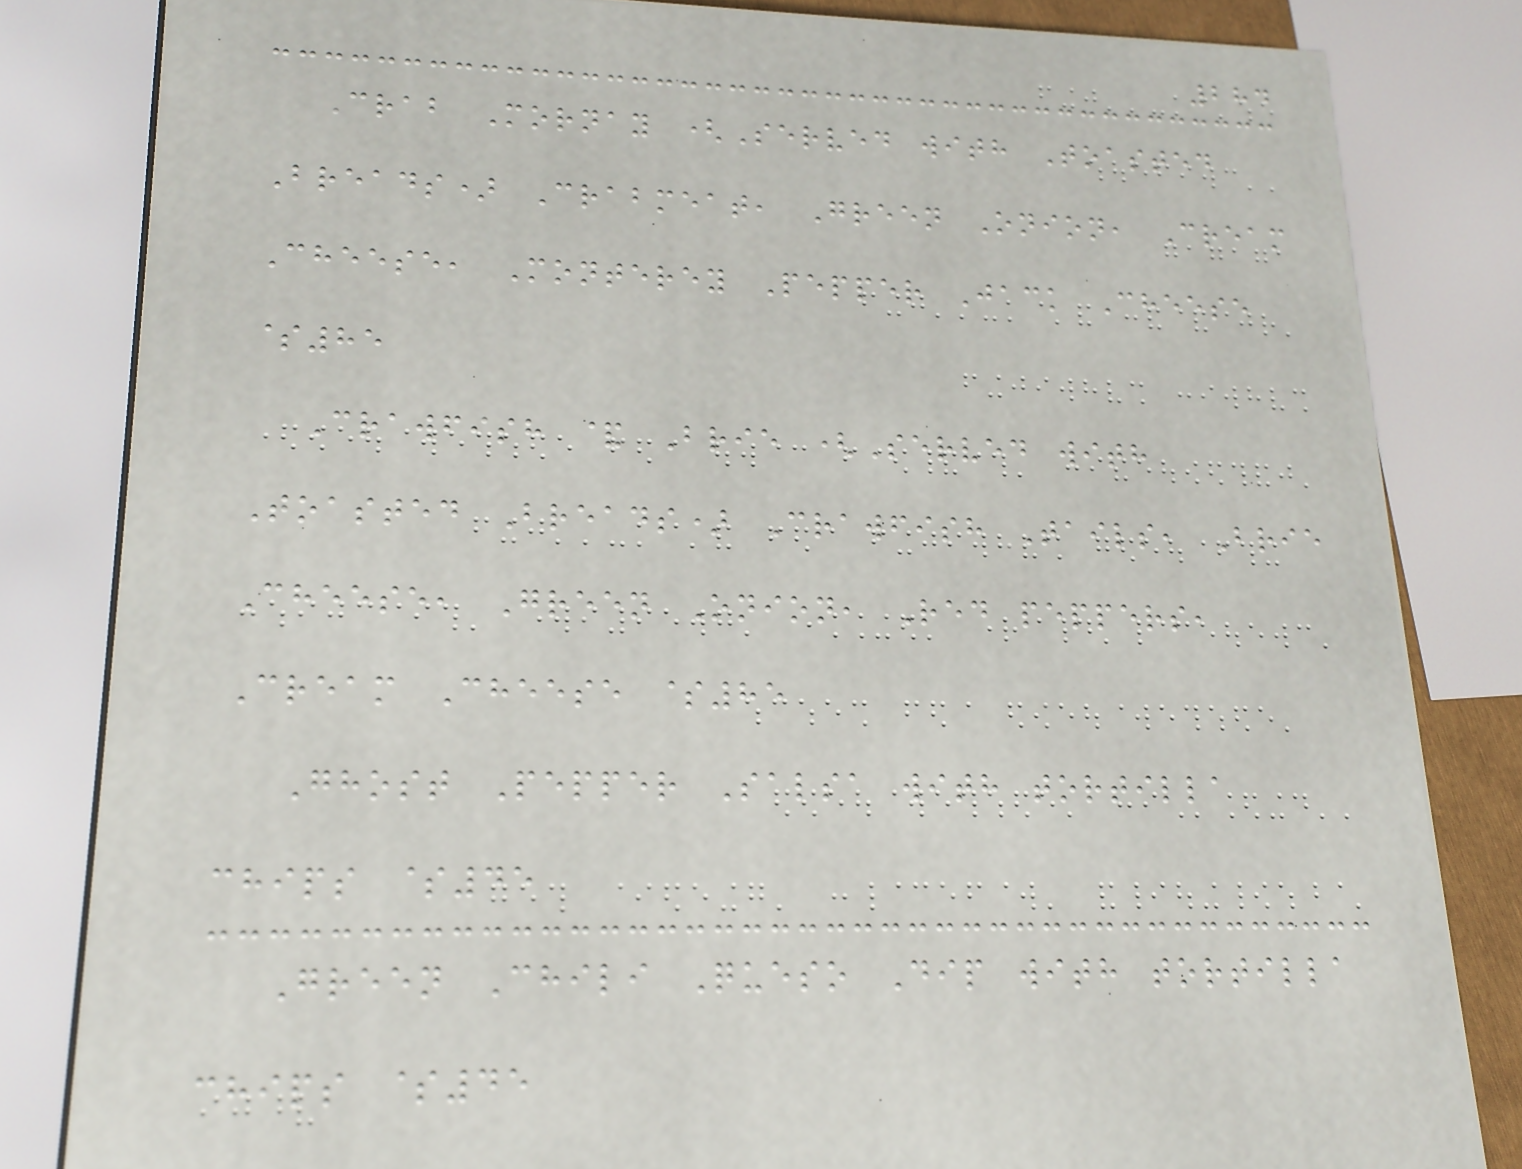284
Crab Mornay (Served with Toasted
Breads) Crabmeat, Green Onion, Cream
Cheese, Monterey Pepper Jack Cheese
$85
Crawfish & Brie (Served with
Toasted Breads) Crawfish Tails, Brie
Cheese, Green Onion, Red peppers,
Cream Cheese $85
Ghost Pepper Salsa with tortilla
chips $45
Green Chili Queso Dip with tortilla
chips $45
